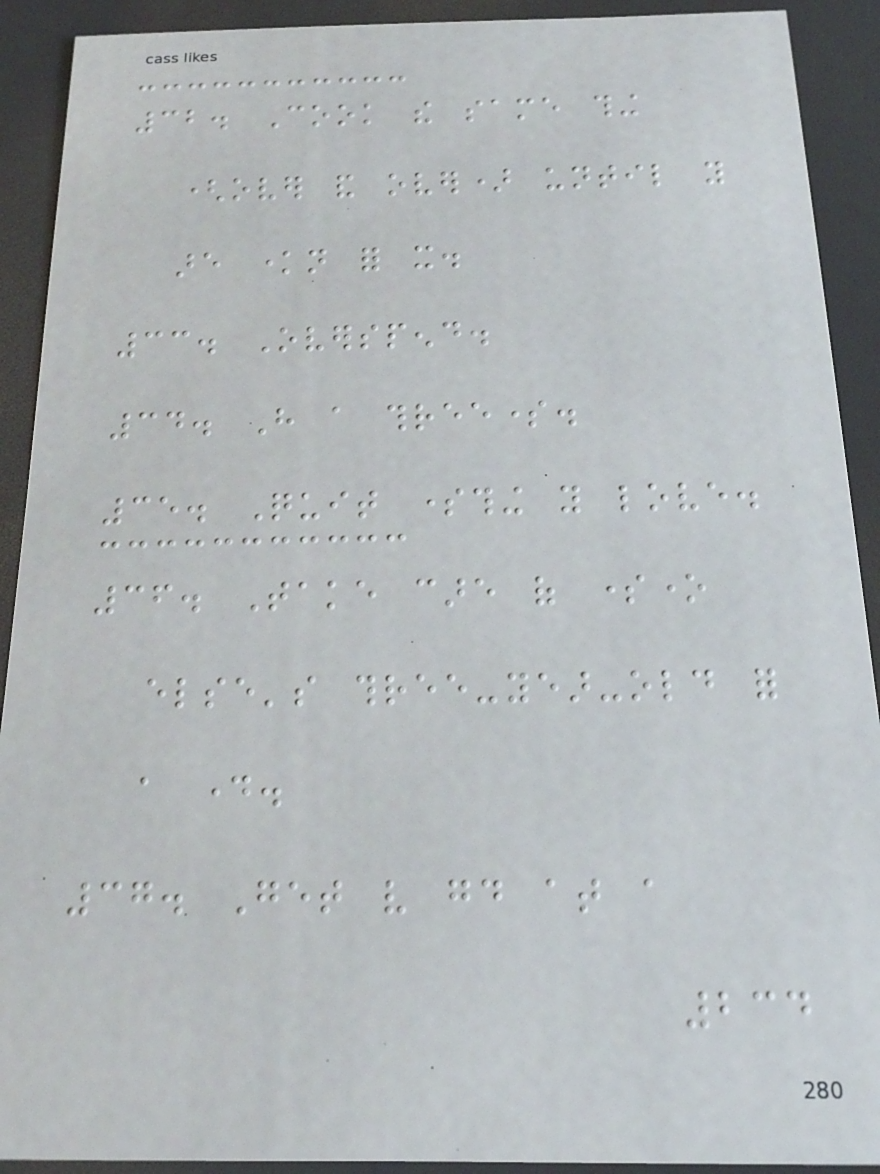32. Cook the same thing
(over and over) until you
are known for it.
33. Overspend.
34. Have a threesome.
35. Quit something you love.
36. Take care of someone
else's three-year-old for
a day.
37. Get very good at a
234
